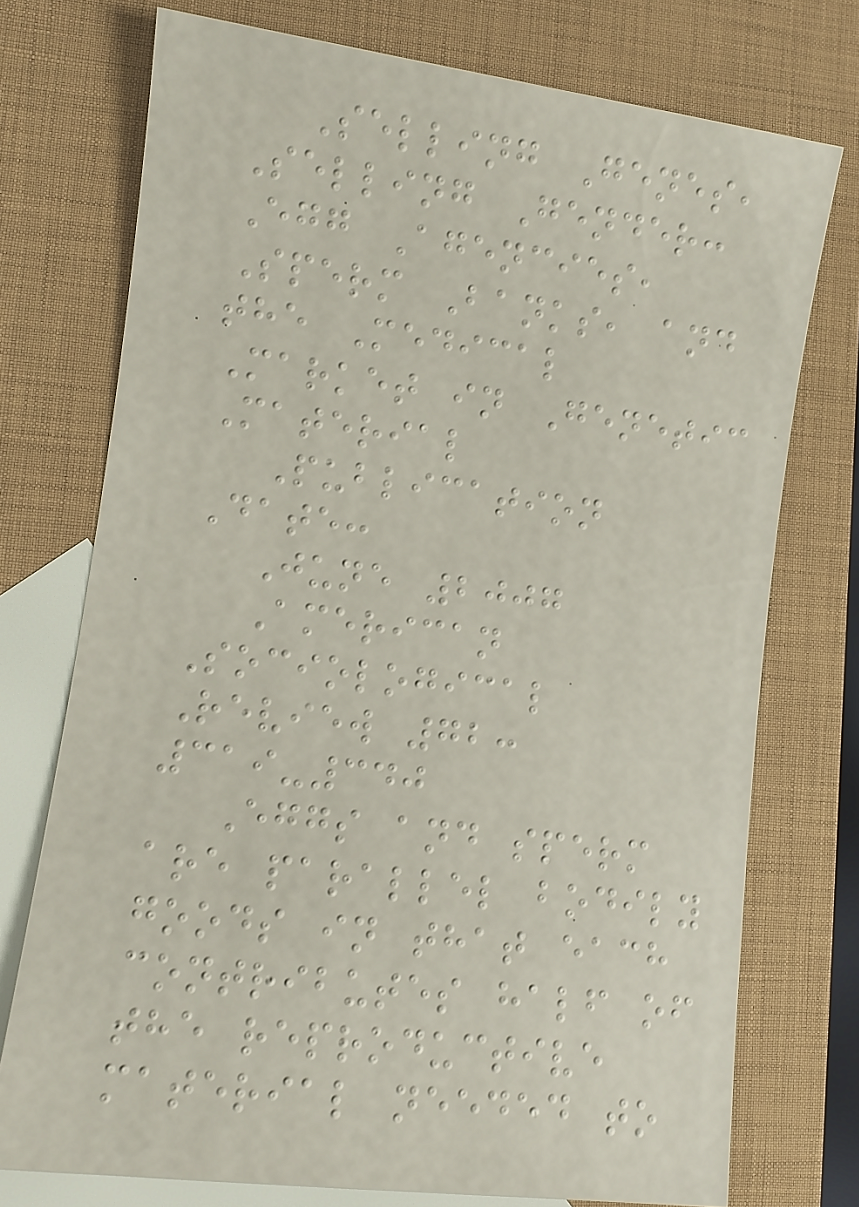Selling Genes,
Selling Gender:
Egg Agencies,
Sperm Banks, and
the Medical
Market in Genetic
Material
Publication
Date:
June 2007
American
Sociological
Review 72:
319-340
Eggs and sperm
are parallel bodily
goods in that each
contributes half of
the reproductive
material needed to
